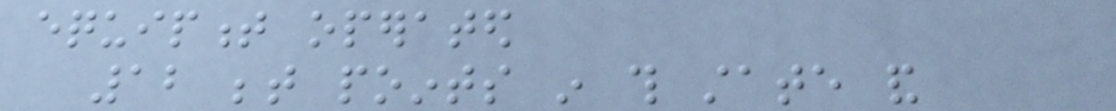equipment operated
12 between points in this state and
